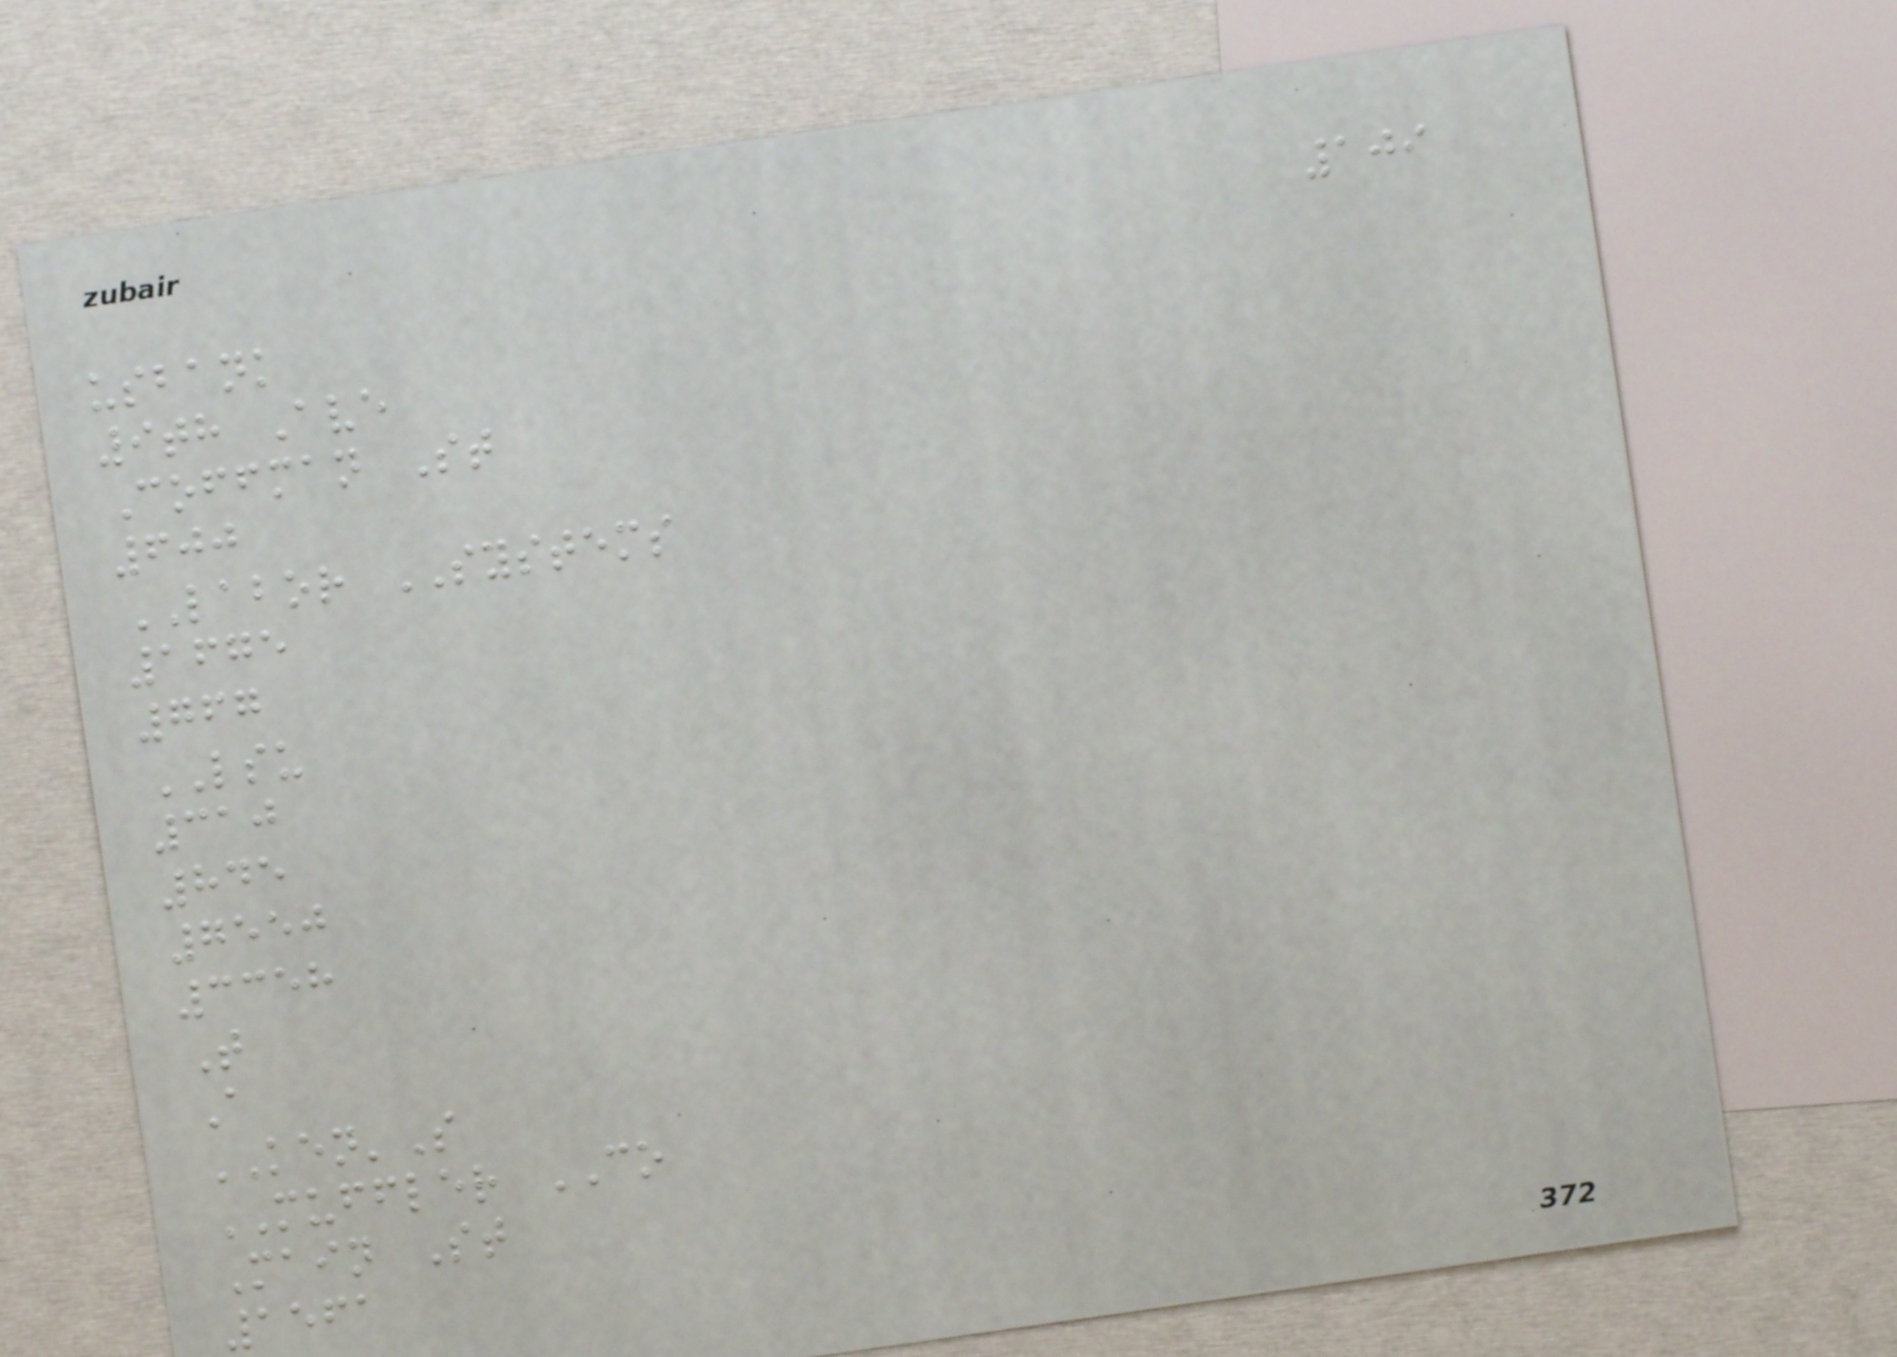109
usbank
9th Ave
Coffman St
600
LABOR SYSTEMS
1675
767
LSU
310
845
7550
3358
T
A
KEN'S
MUFFLER CO
Main St
1561
